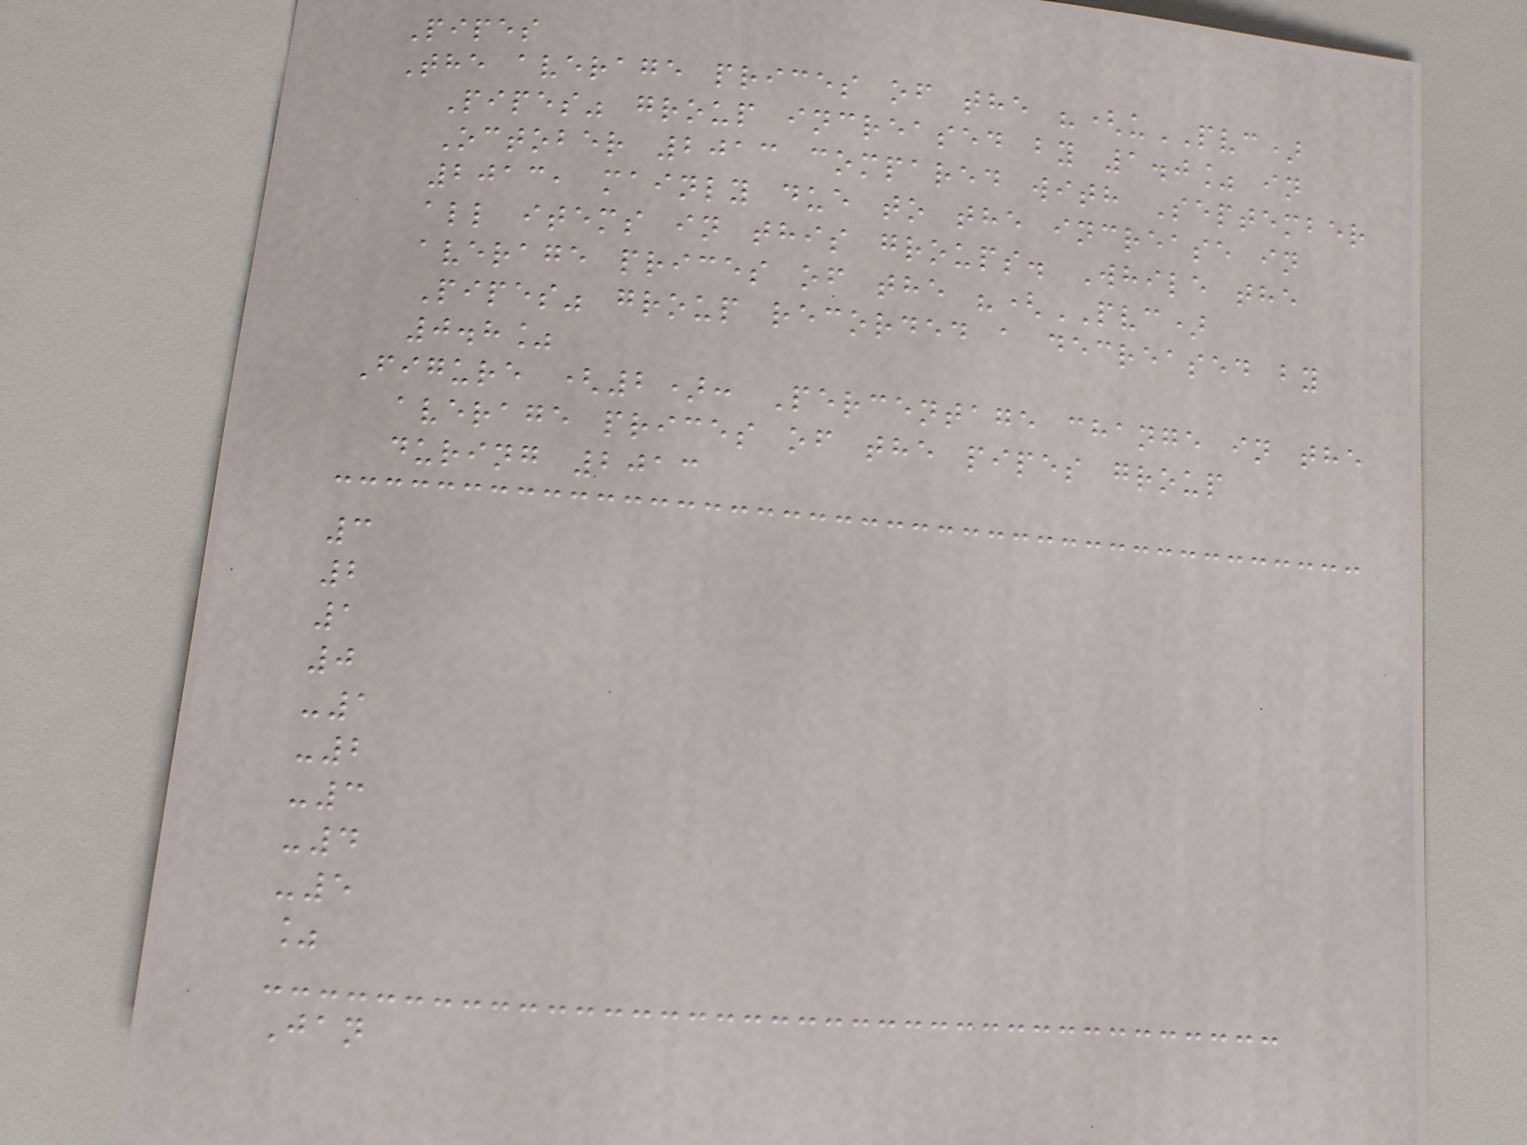Pipes
The average prices of the "(uPVC)
Pipes" group increased by 1.0% in
October 2013 compared with September
2013, mainly due to the increase in
all items in this groups. While the
average prices of the "(PVC)
Pipes" group recorded a decreased by
0.8%
Figure (2): Percentage change in the
average prices of the pipes group
during 2013
3
2
1
0
-1
-2
-3
-4
-5
%
Jan
